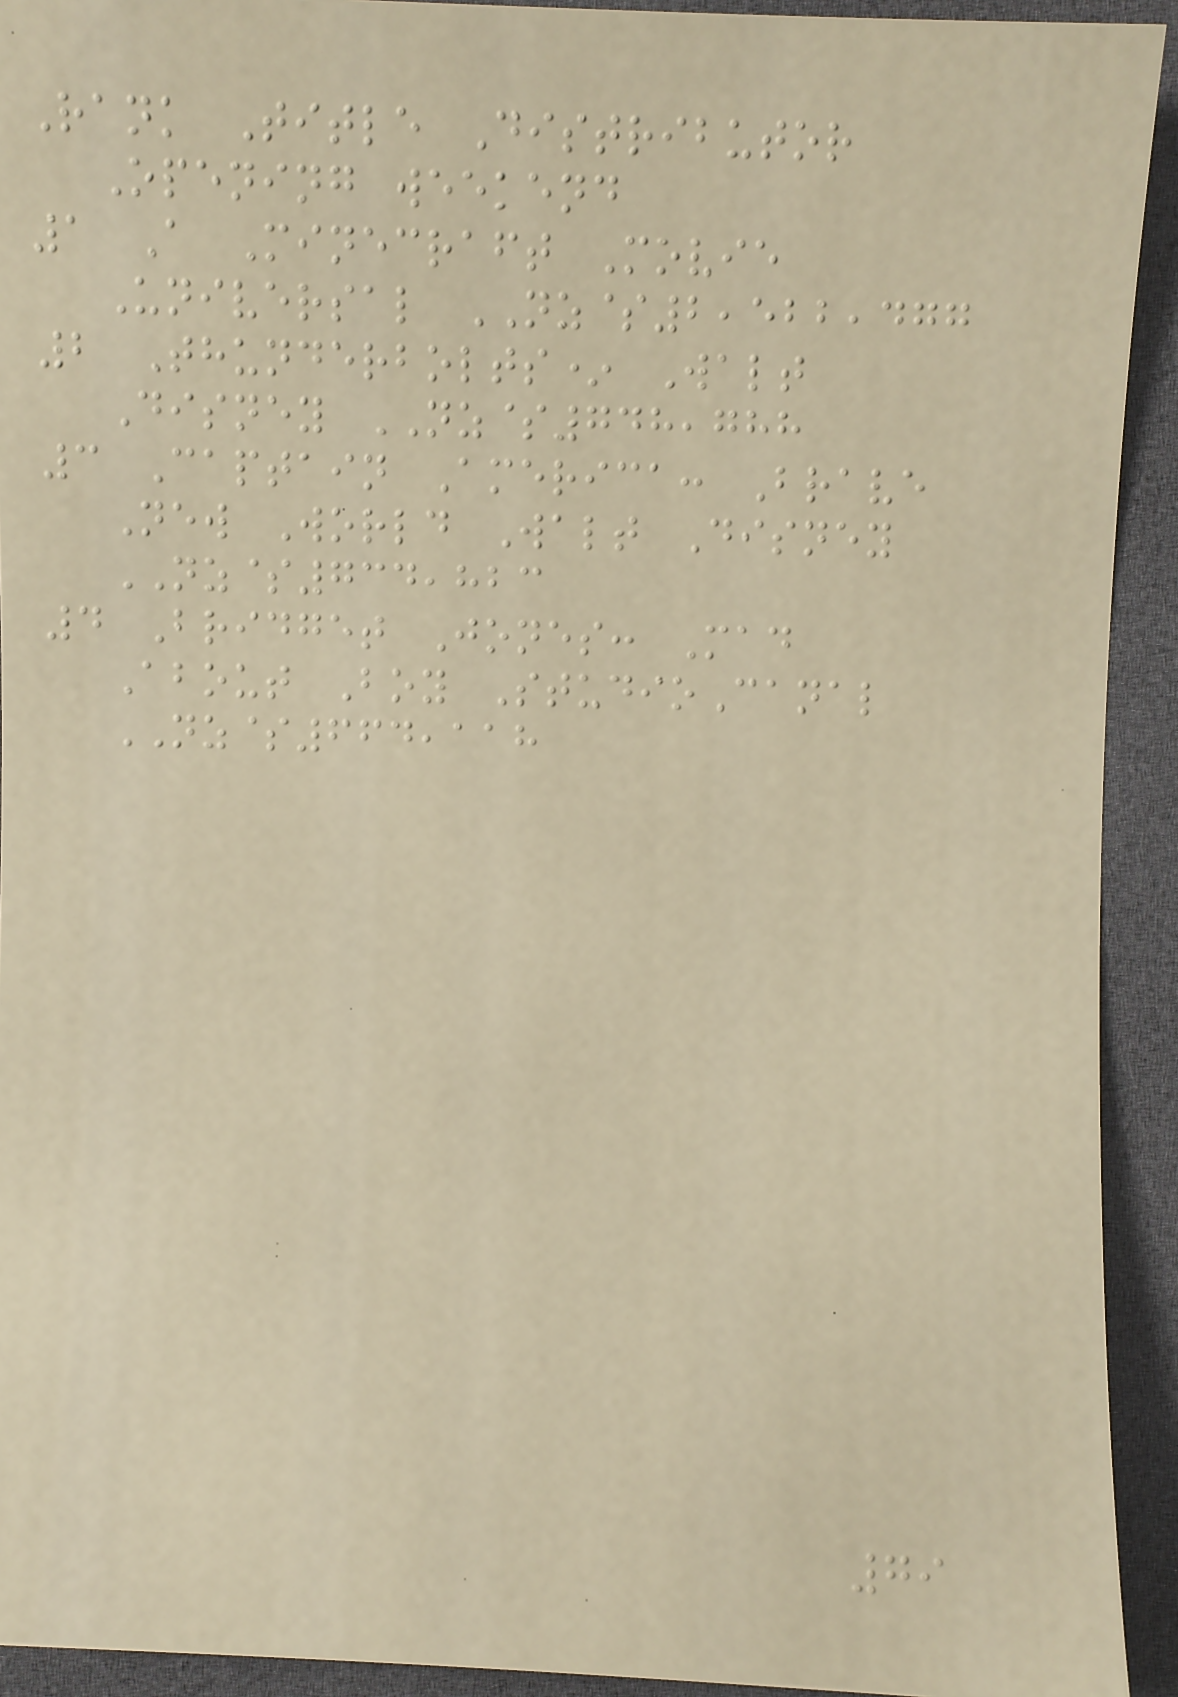Rank Title Distributor
Opening weekend
1 A Minecraft Movie
Universal NZ$2,522,477
2 Thunderbolts* Walt
Disney NZ$748,788
3 Captain America: Brave
New World Walt Disney
NZ$734,823
4 Bridget Jones: Mad
About Boy StudioCanal
NZ$664,118
79
